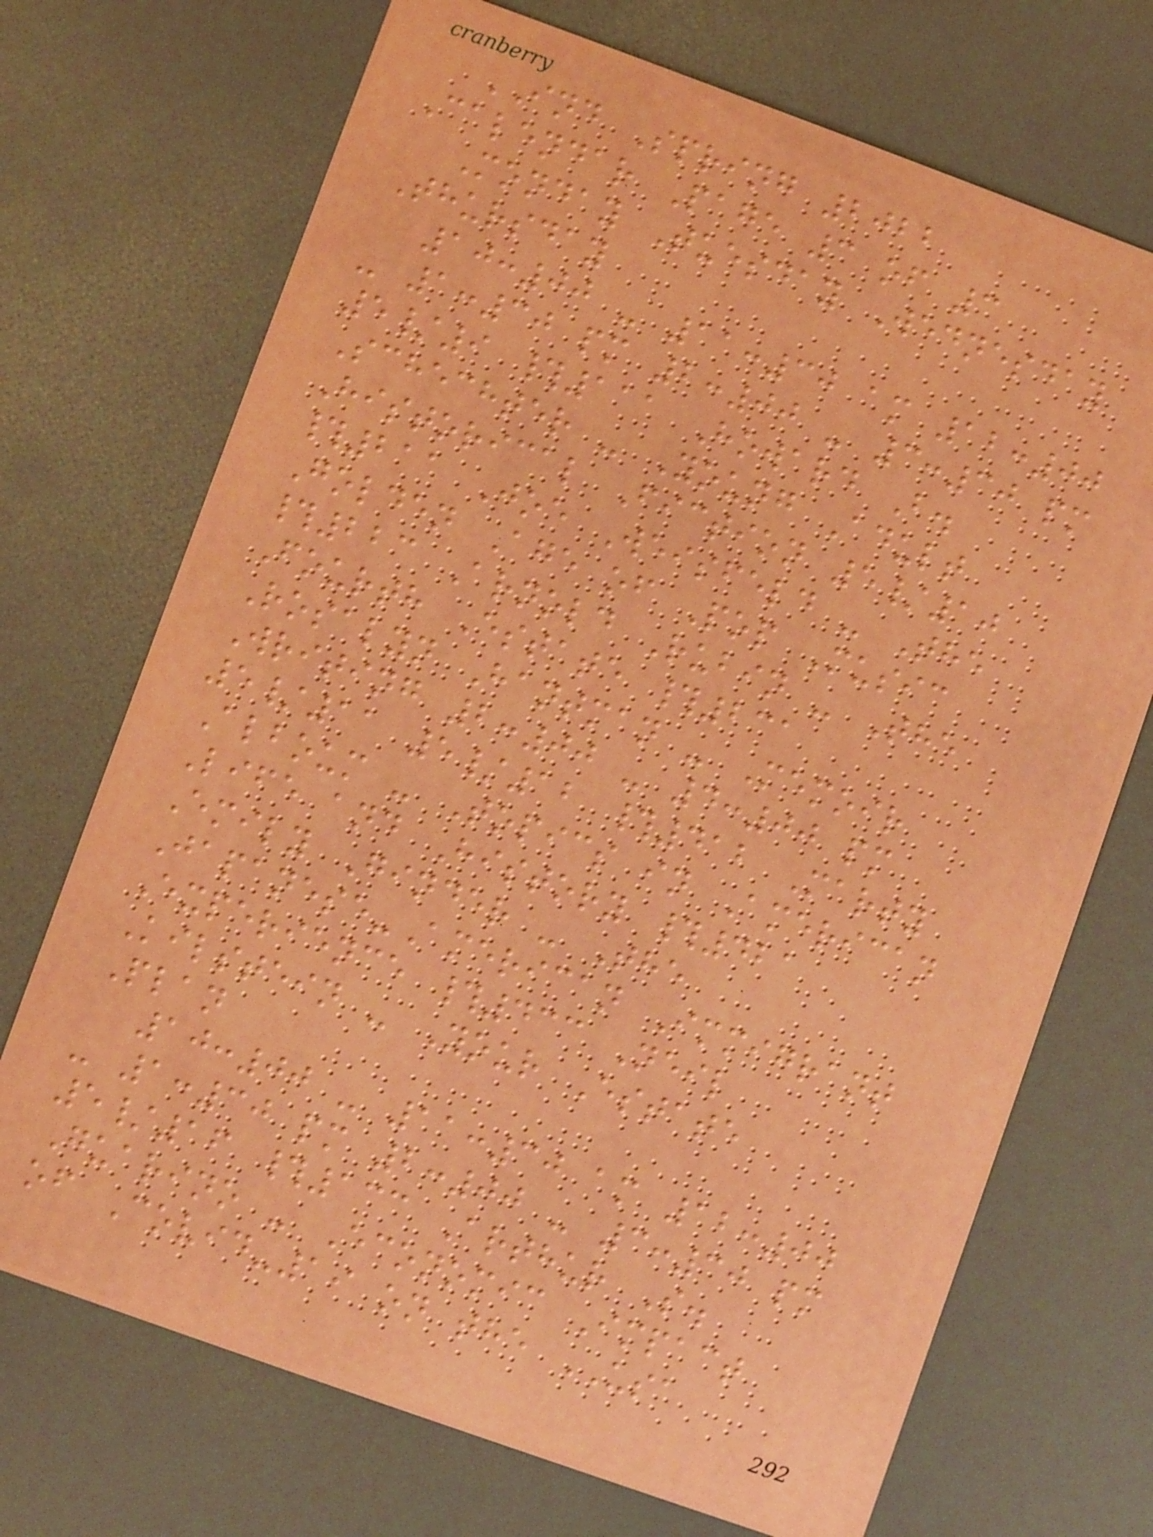IND Spring 2022
Calendar Page 3 of 3
Monday Tuesday Wednesday
Thursday
10:00 - 11:30 am 12:00
- 1:30 pm 2:00 - 3:30 pm
5/9 #111 Howard B.
Schechter - Young Adult
Historical Fiction 5/10
#211 Joe Weisfeld - The
Golden Age of Pop Music
#223 Arnold Rubin - The
Fourth Estate #231
Rosalyn Hantman - Memoir
Writing 2:00 - 4:00 pm
5/11 5/12 #412 Marty
Alboum - Topics in American
Life and History #421
Emily Ginder - The
Japanese-American Immigrant
Experience #433 Neil
Kilstein - Your Estate
Plan
10:00 - 11:30 am 12:00
- 1:30 pm 2:00 - 3:30 pm
5/16 #133 Arthur S.
Guarino - Economic Impact
of Covid-19 on the USA
